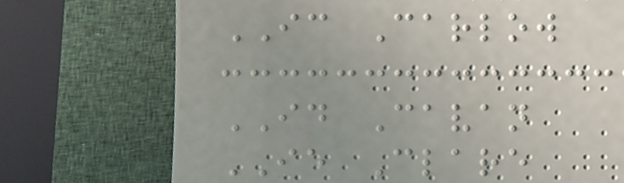IC Carlow
ID Cavan
IE Clare
